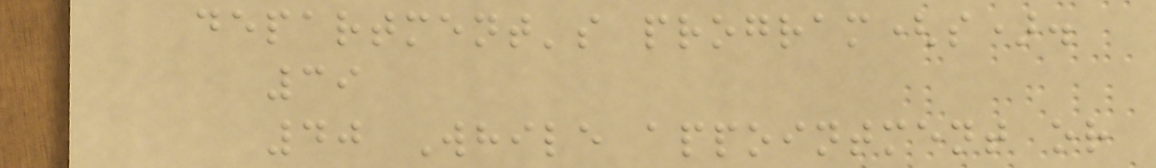department's program(s).
39
40 While appointment or
